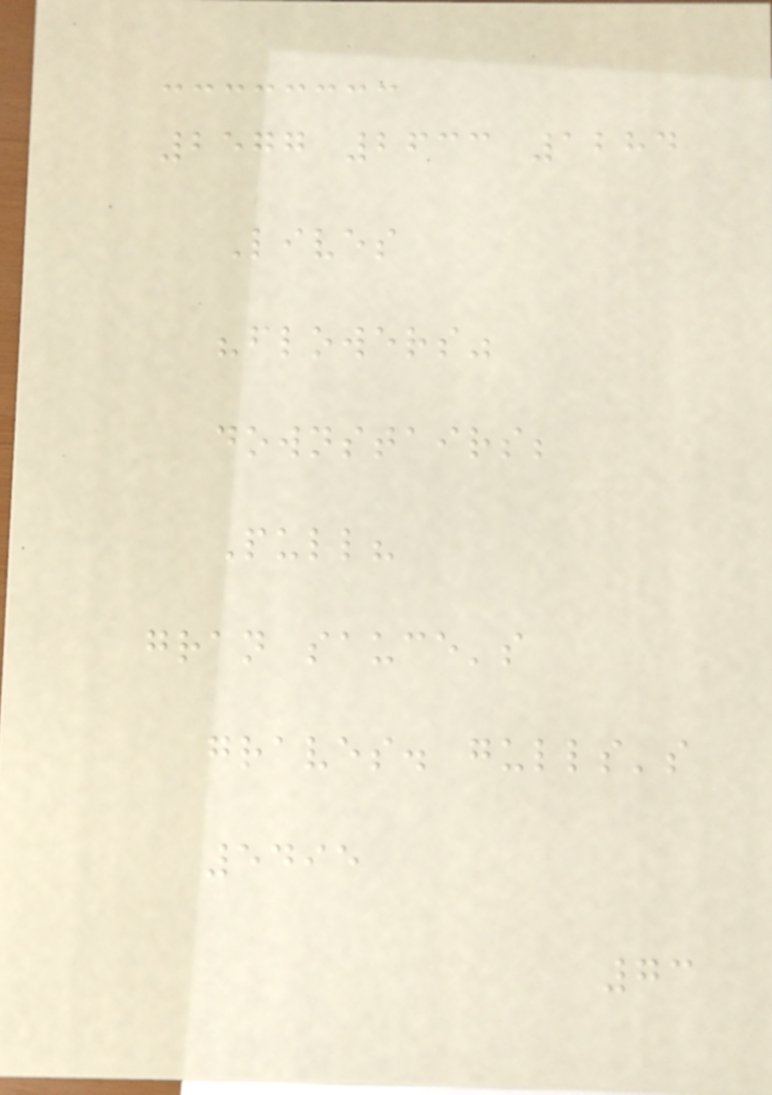2577 2633 1284
Lives
"flowers"
downstairs;
Pull?
gran sauce's
graves. gulls's
5495
73
